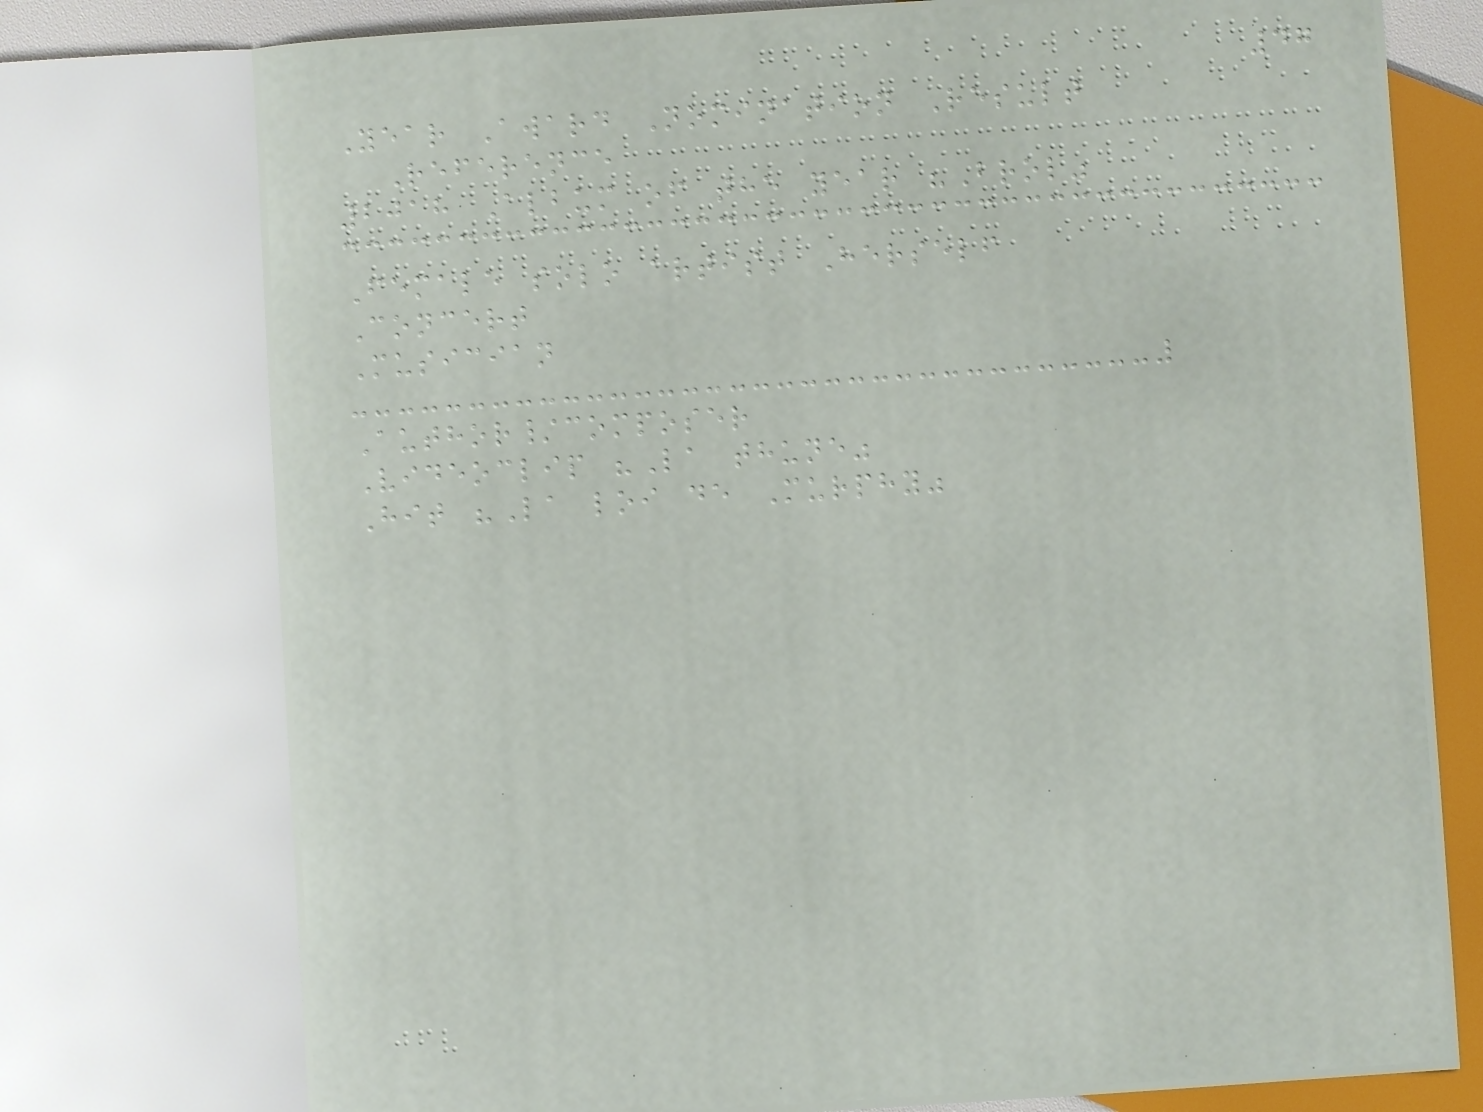47
Year Award Nomination Result
Reference
2018 Album of the year "Brol"
Female solo artist Herself
Concert
Musician
Author/composer
Videoclip "La thune"
Hit "La loi de Murphy"
